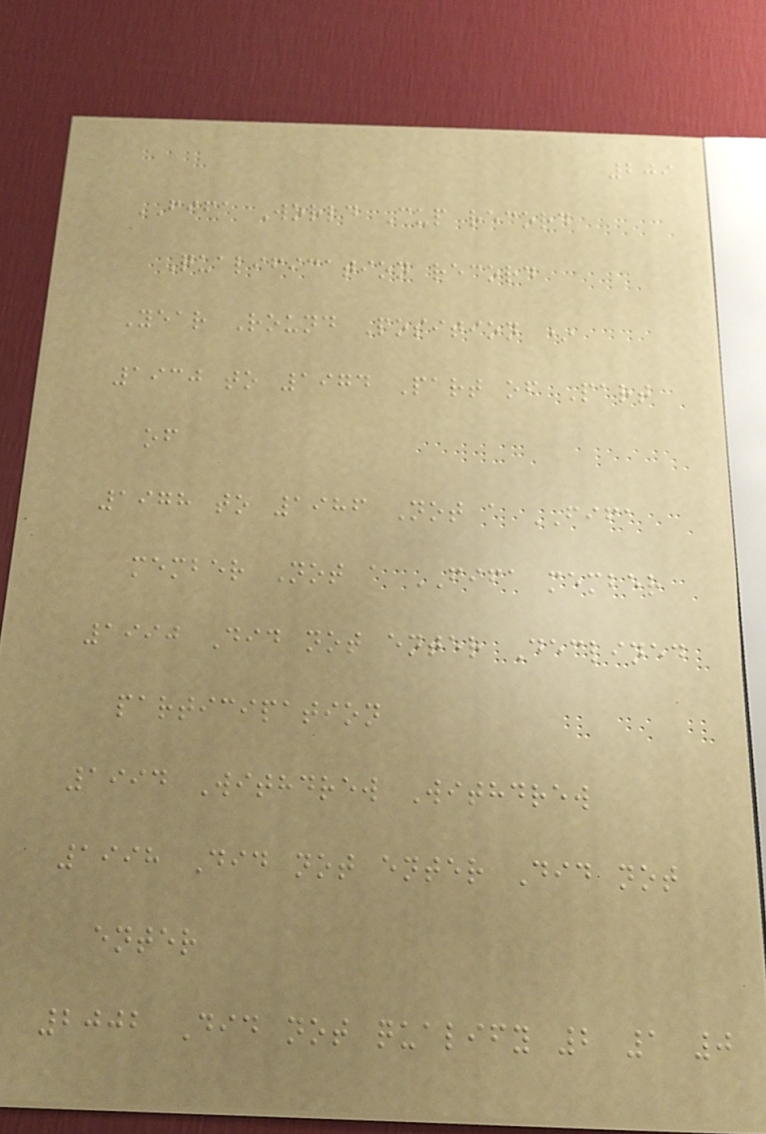209
FIFA World Cup record
Qualification record
Year Round Position *
1930 to 1974 Part of Part
of
1978 to 1986 Not a FIFA
member Not a FIFA member
1990 Did not enter Declined
participation
1994 Withdrew Withdrew
1998 Did not enter Did not
enter
2002 Did not qualify 2 1 0
